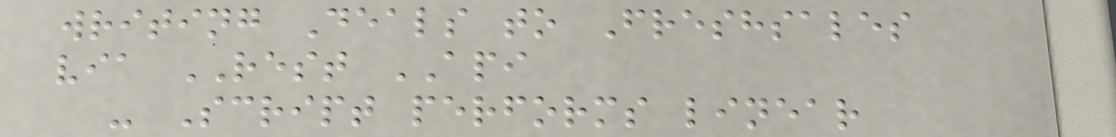writing Deals to Freshsales
via REST API
- Script performs linear
